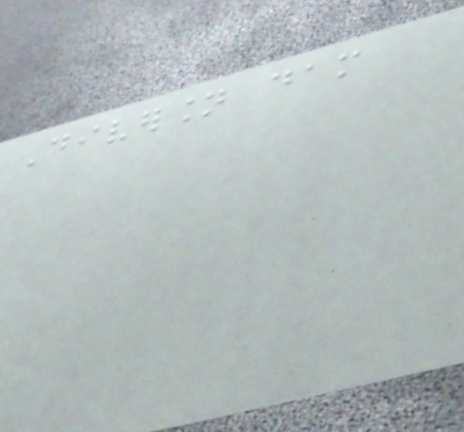Diversion dam
